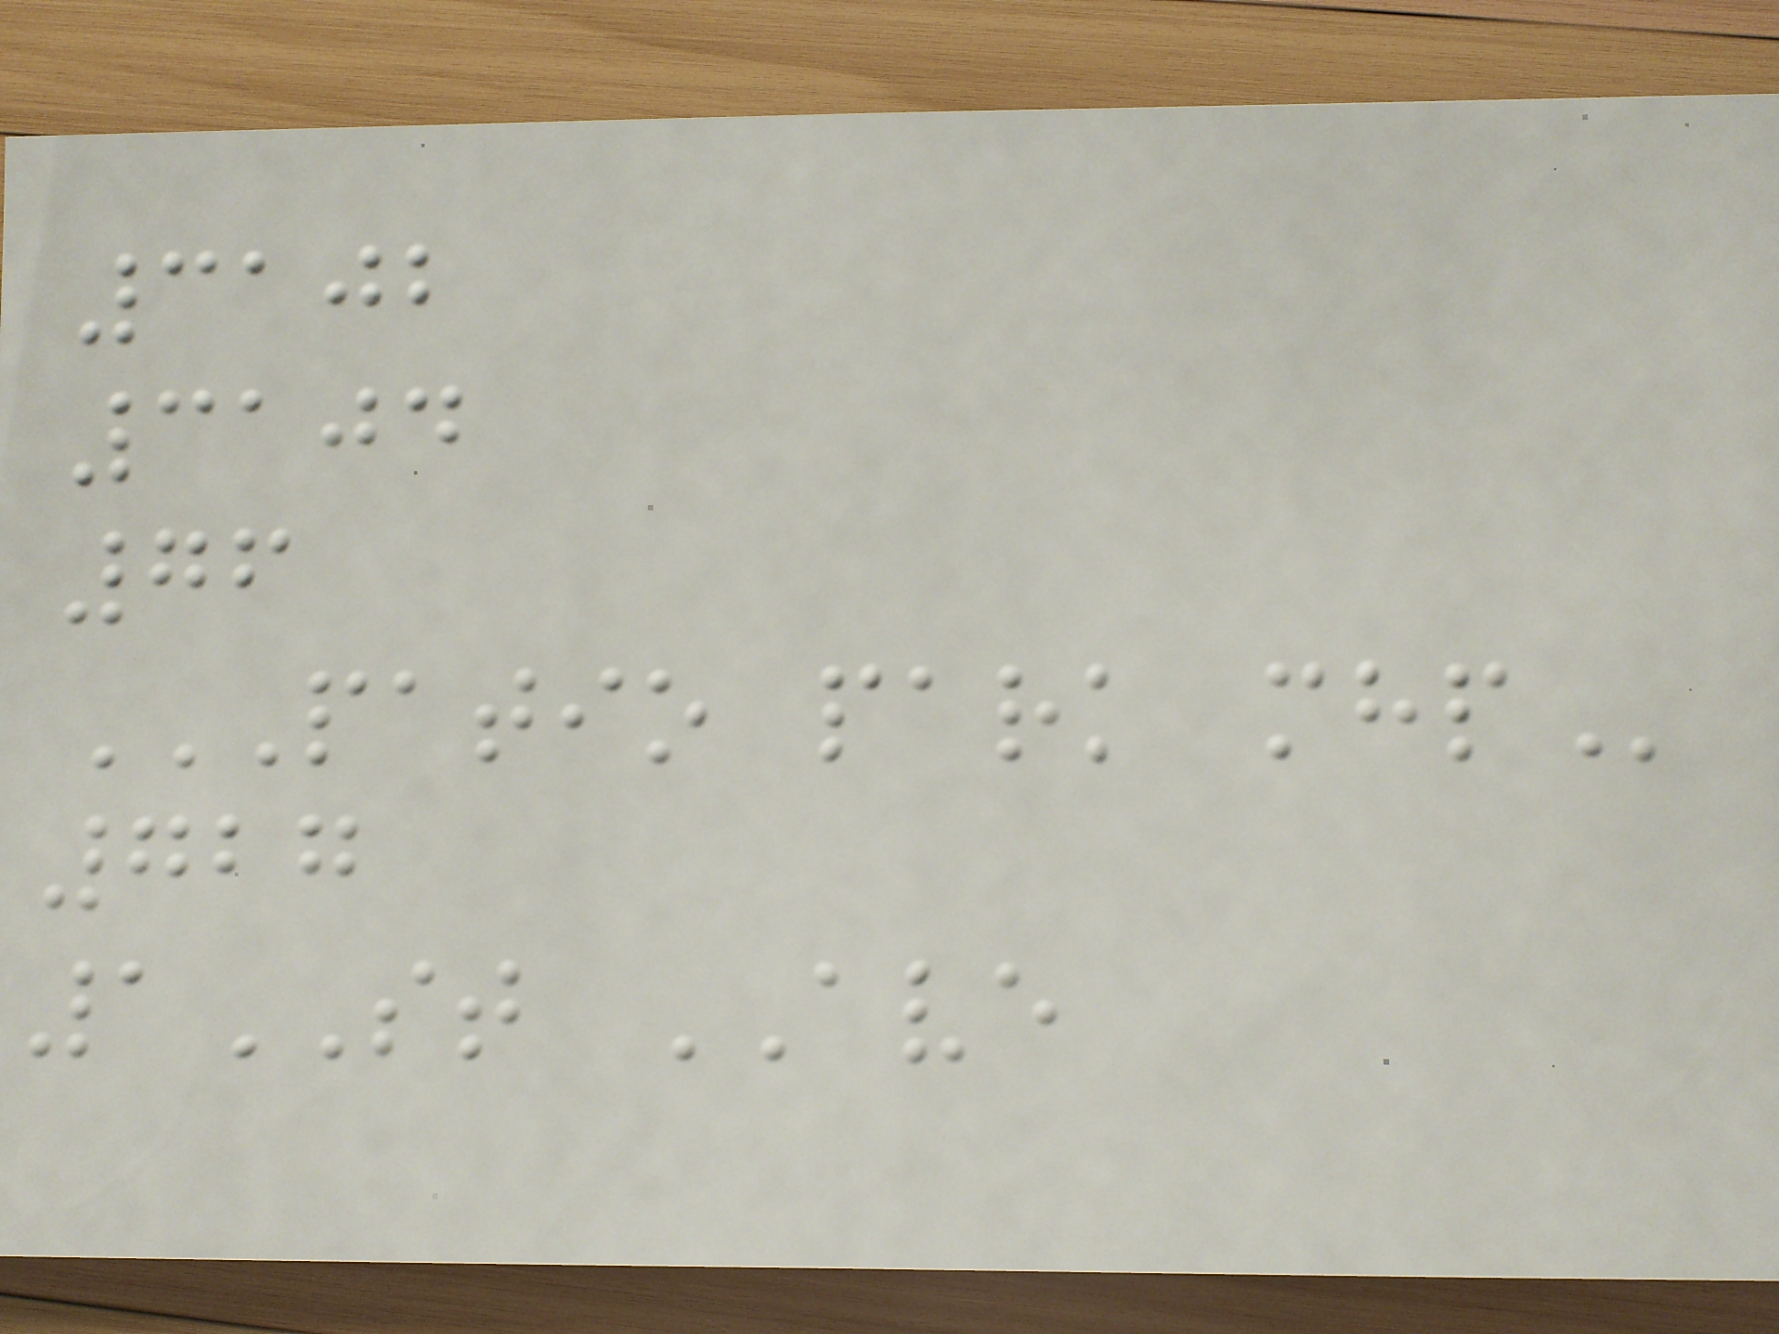3102
3104
76
PATIO PARK MHP
727
1ST AVE
